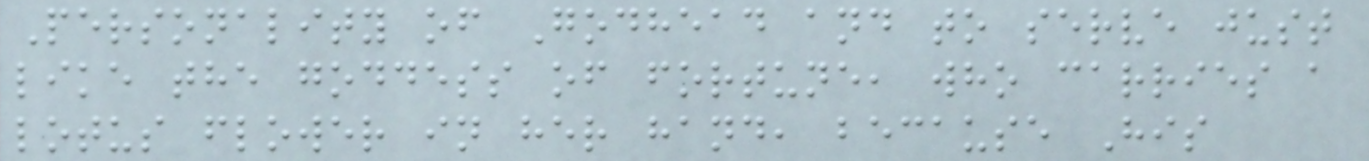Personality of Godhead and to serve just
like the goddess of fortune, who carries a
lotus flower in her hand, because His
